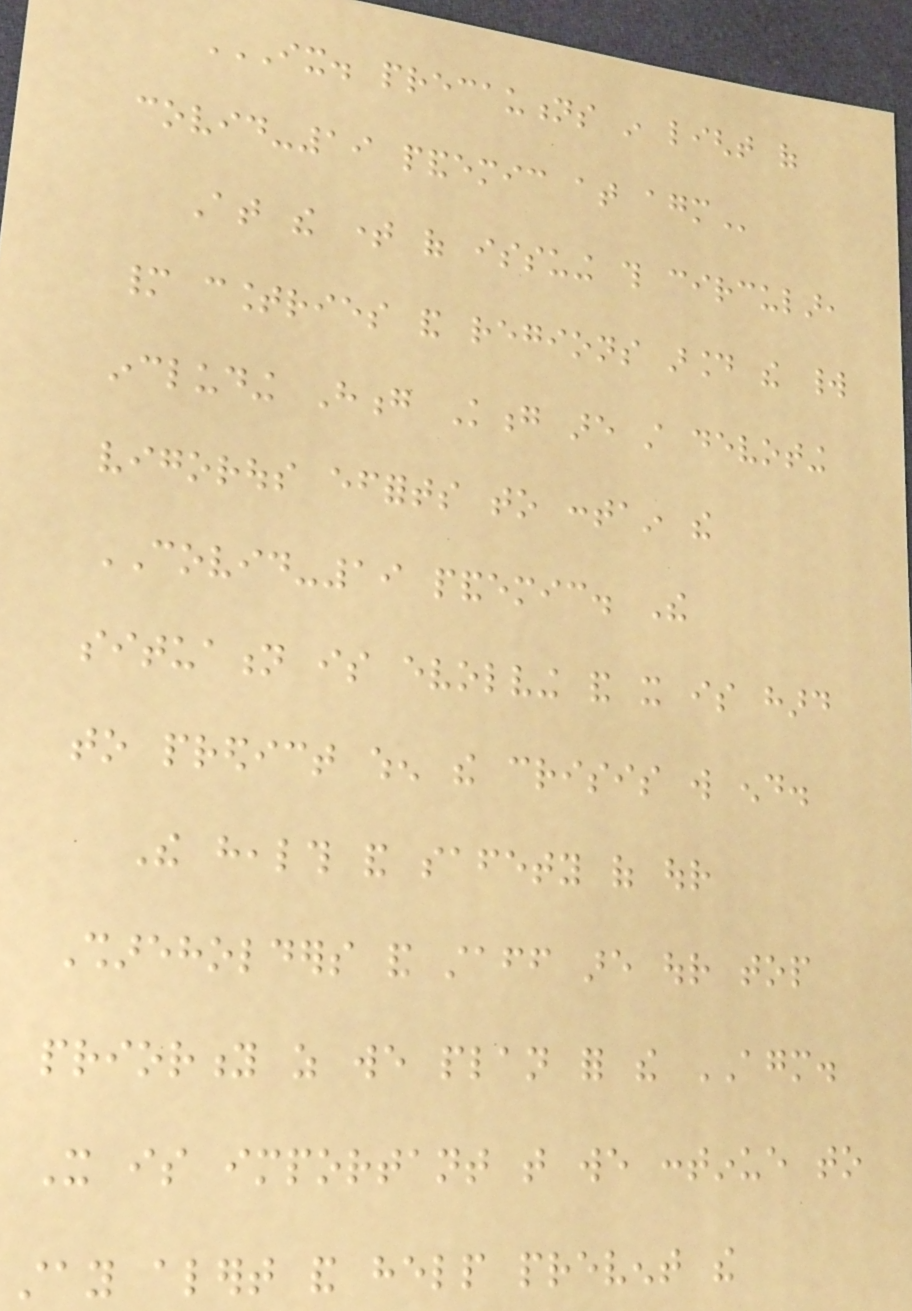IX. PRECAUTIONS IN LIGHT OF
COVID-19 PANDEMIC AT AGM
At the time of issuing this circular,
many countries and regions around the world
including Hong Kong are still devoting
vigorous efforts to contain the
COVID-19 pandemic. The
situation is evolving and it is hard
to predict when the crisis will end.
The health and safety of our
Shareholders and staff are our top
priority as we plan for the AGM.
It is important that we continue to
stay alert and help prevent the
